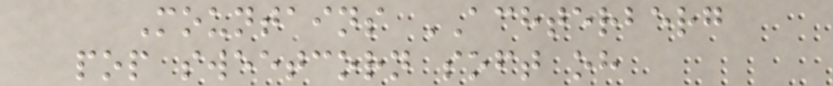Mountains ACHTERBERG
pop sweetcorn soft oh
